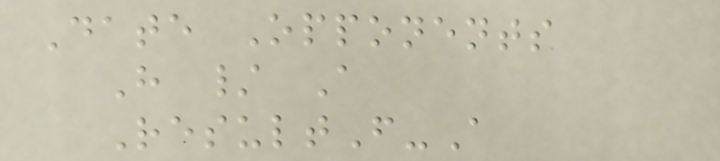Date Opponents
H / A
ResultF-A
